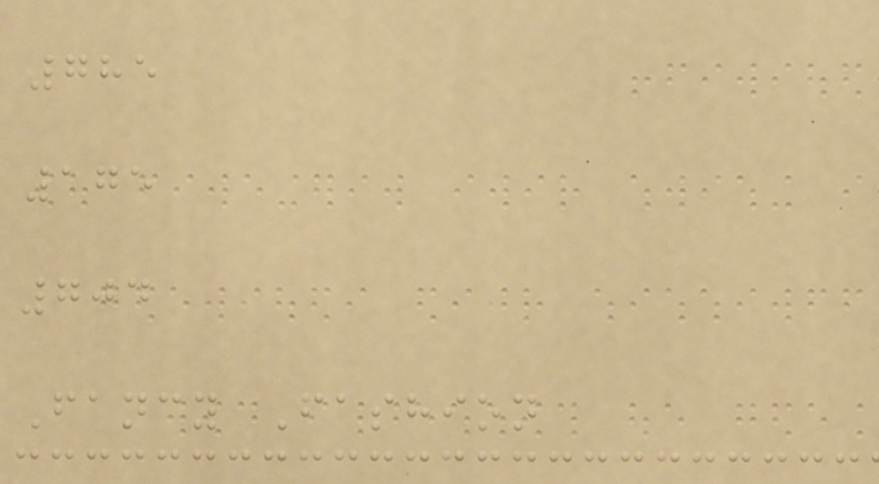785
175
704
Fancy Fashion
